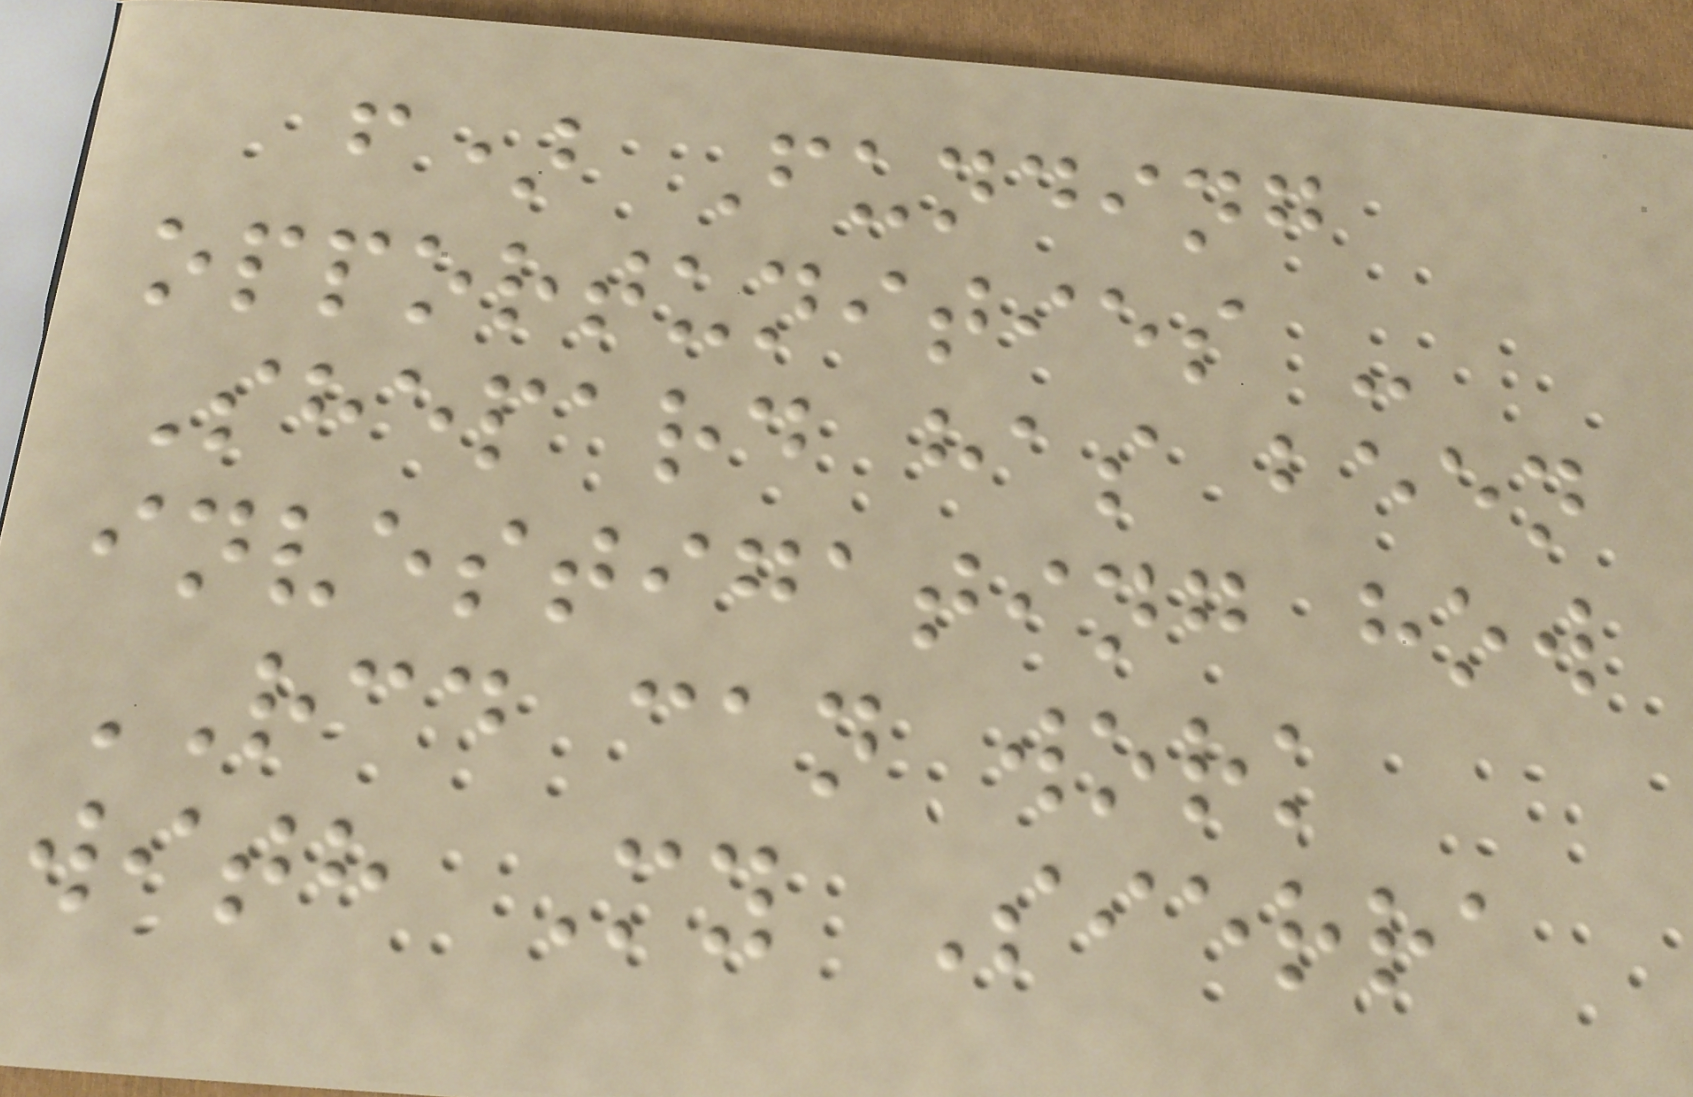f) Funding
opportunities -
Shepard has been
investigating how
RCD can work
with My Sierra
